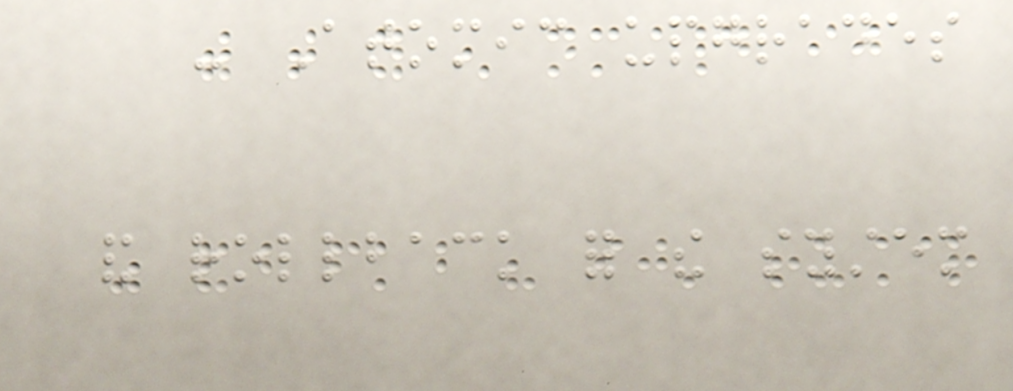- Atomic upgrades
and rollback for the system
